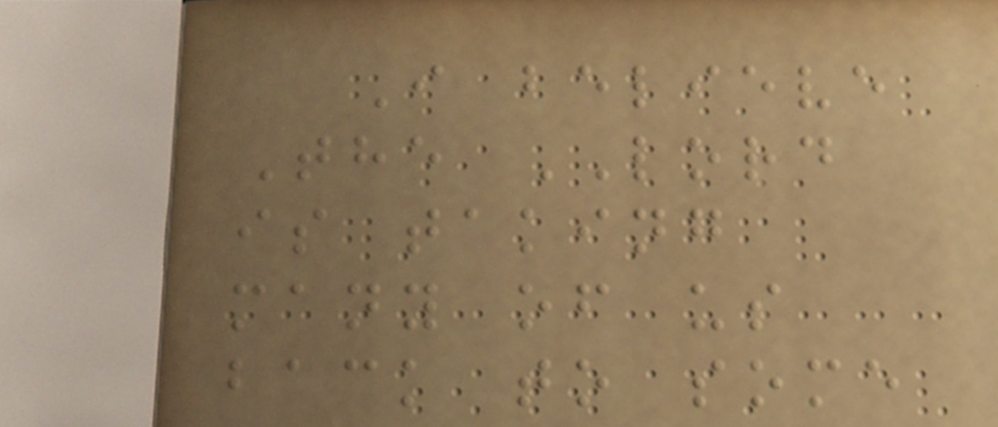I believe
The LORD
is taking
many of us
back to some
